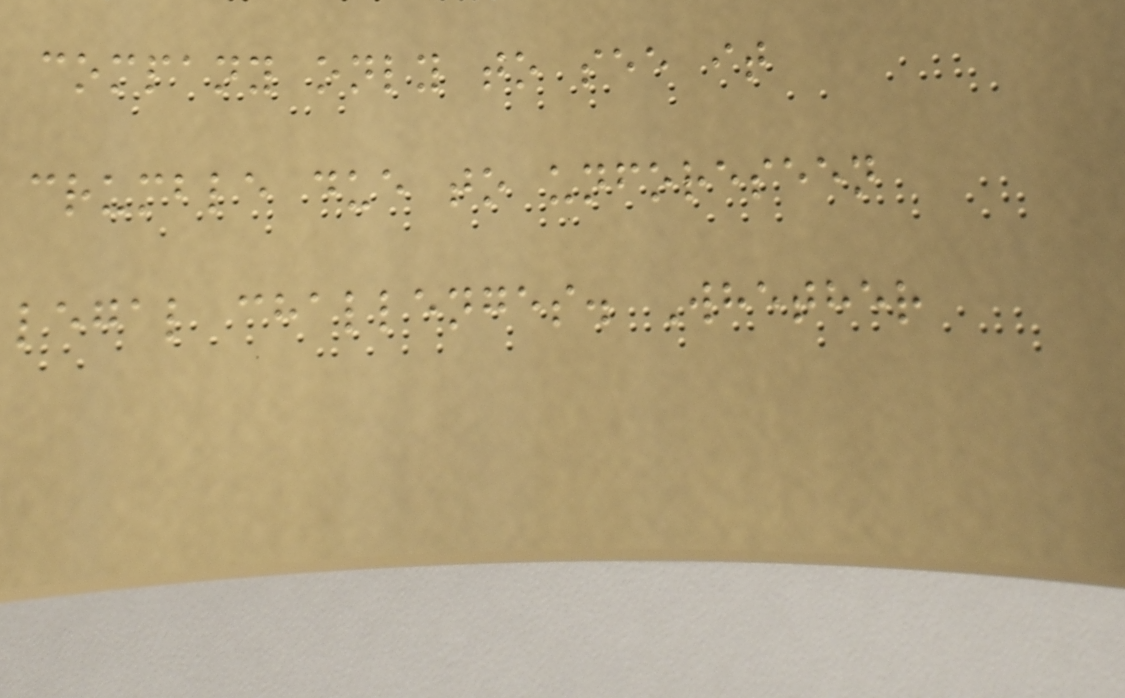company only to see it
crumble due to unforeseen
legal challenges. Whether
